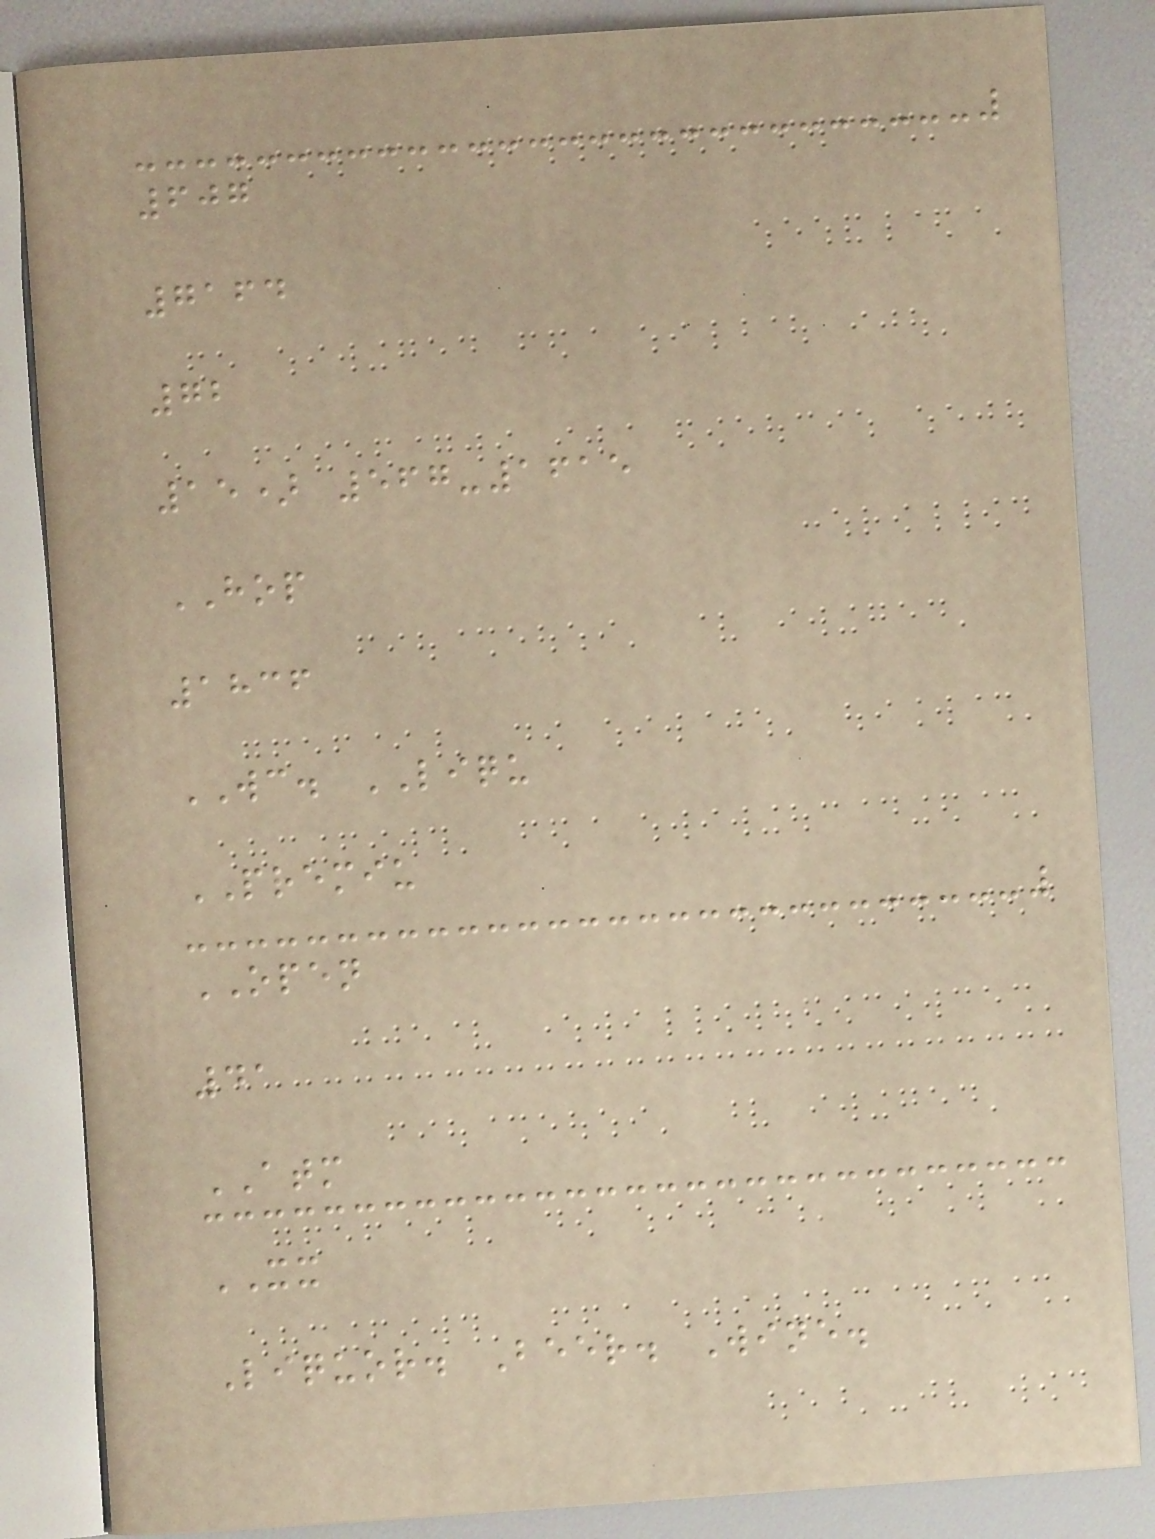607
7164
72
15) 567-1615
HOP
1836
WC. LIQU
PREMIU
OPEN
41
ATM
XX
Liquor. Beer. Wine.
